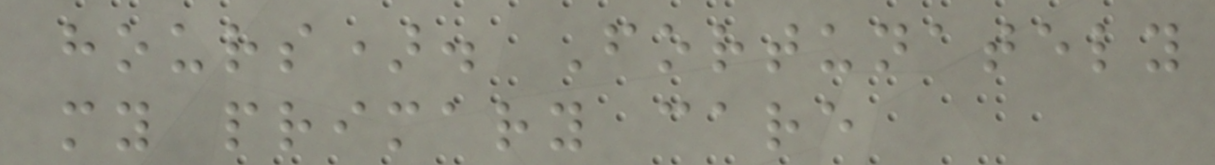hours). Fortunately
my primary care
